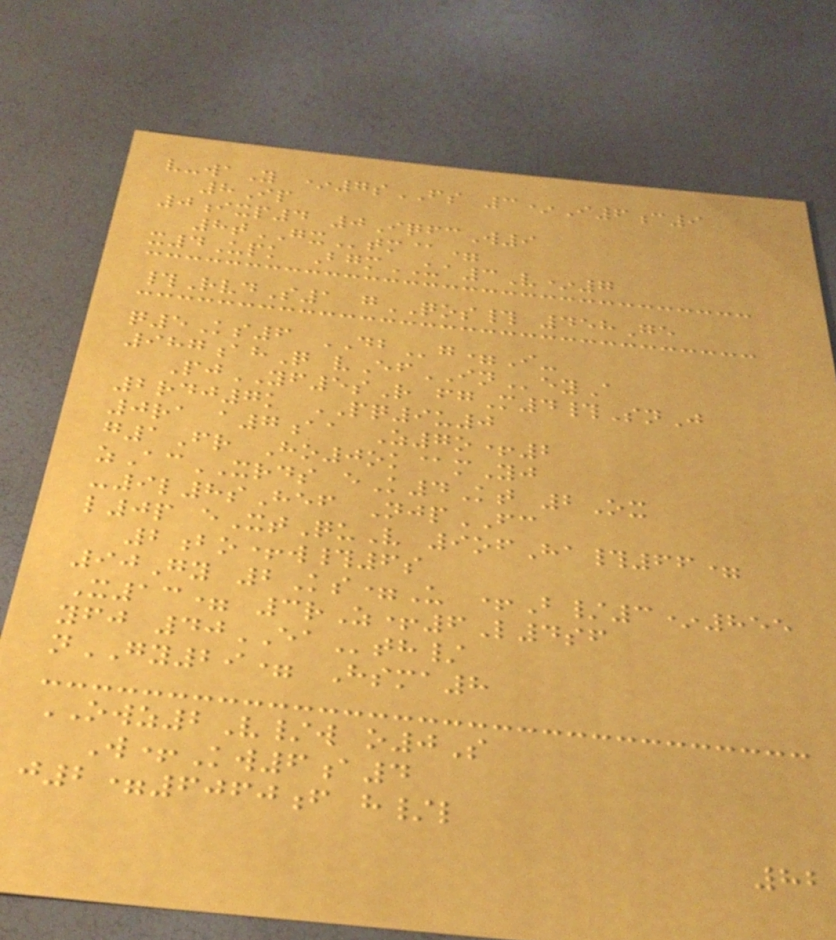v-waY *7sFS 3*I6c9
8Ip
0ixp4 0IqfcW9
8tGXtm@=
x4Upk BgmUA3V*7
#RvdS1 gQOS# 458Ge
q5Ks6 DBg=I-
987ahQ vEfINeyA
PjYF5sR fgM4#SnJ
2rdj7k PQ9u0
0ra a7aa Z7o+2
g1Fr Ho0ok@mYj
zAcXRDS eK4Kt 2Ox
-9l8sHef NjpFC
l0p eXtQuV 9ofHa#66=
2bo+w#6s
90Gy 2Ks=U +B/3*855
X13= 3rZ+6L4sf
yfj 40EAth/
nGY29= Hsma8
OWZ2V/w o0S
W+Kw6a4
j2=6060f h/l
82
